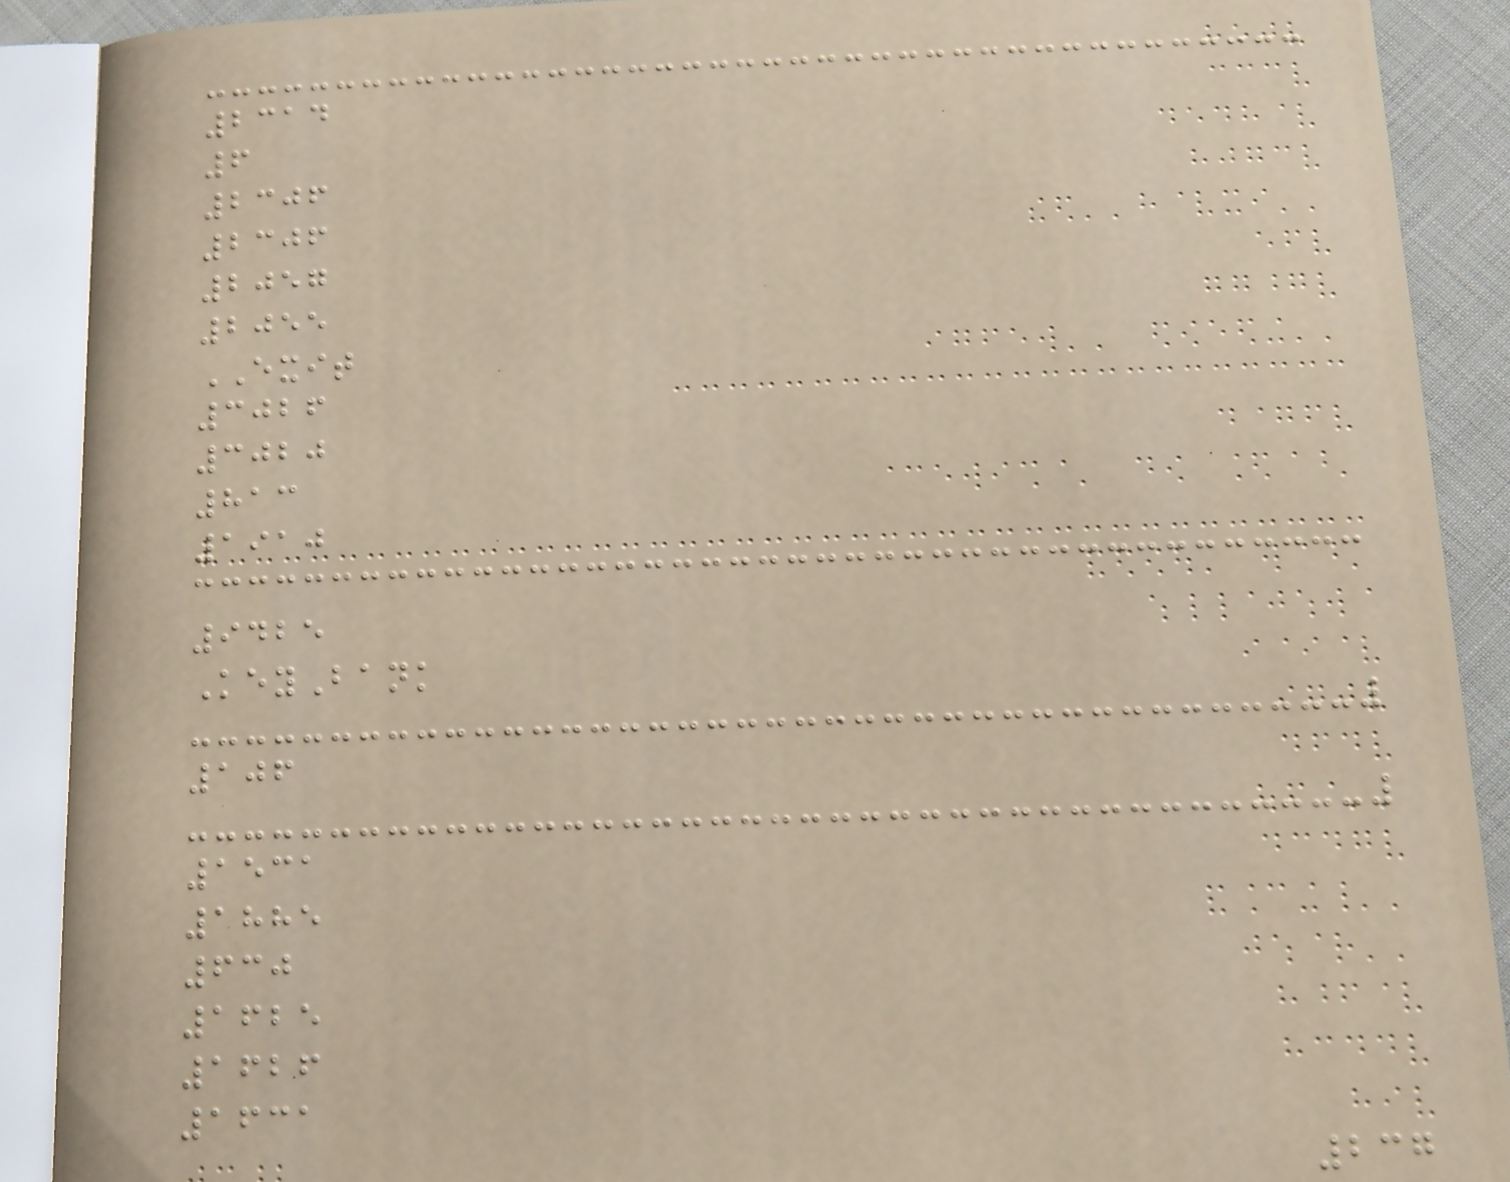2314
6
2306
2306
2057
2055
EXIT
3026
3020
813
1910
9425
KeyBank
106
1531
1885
630
1625
1626
1631
237
